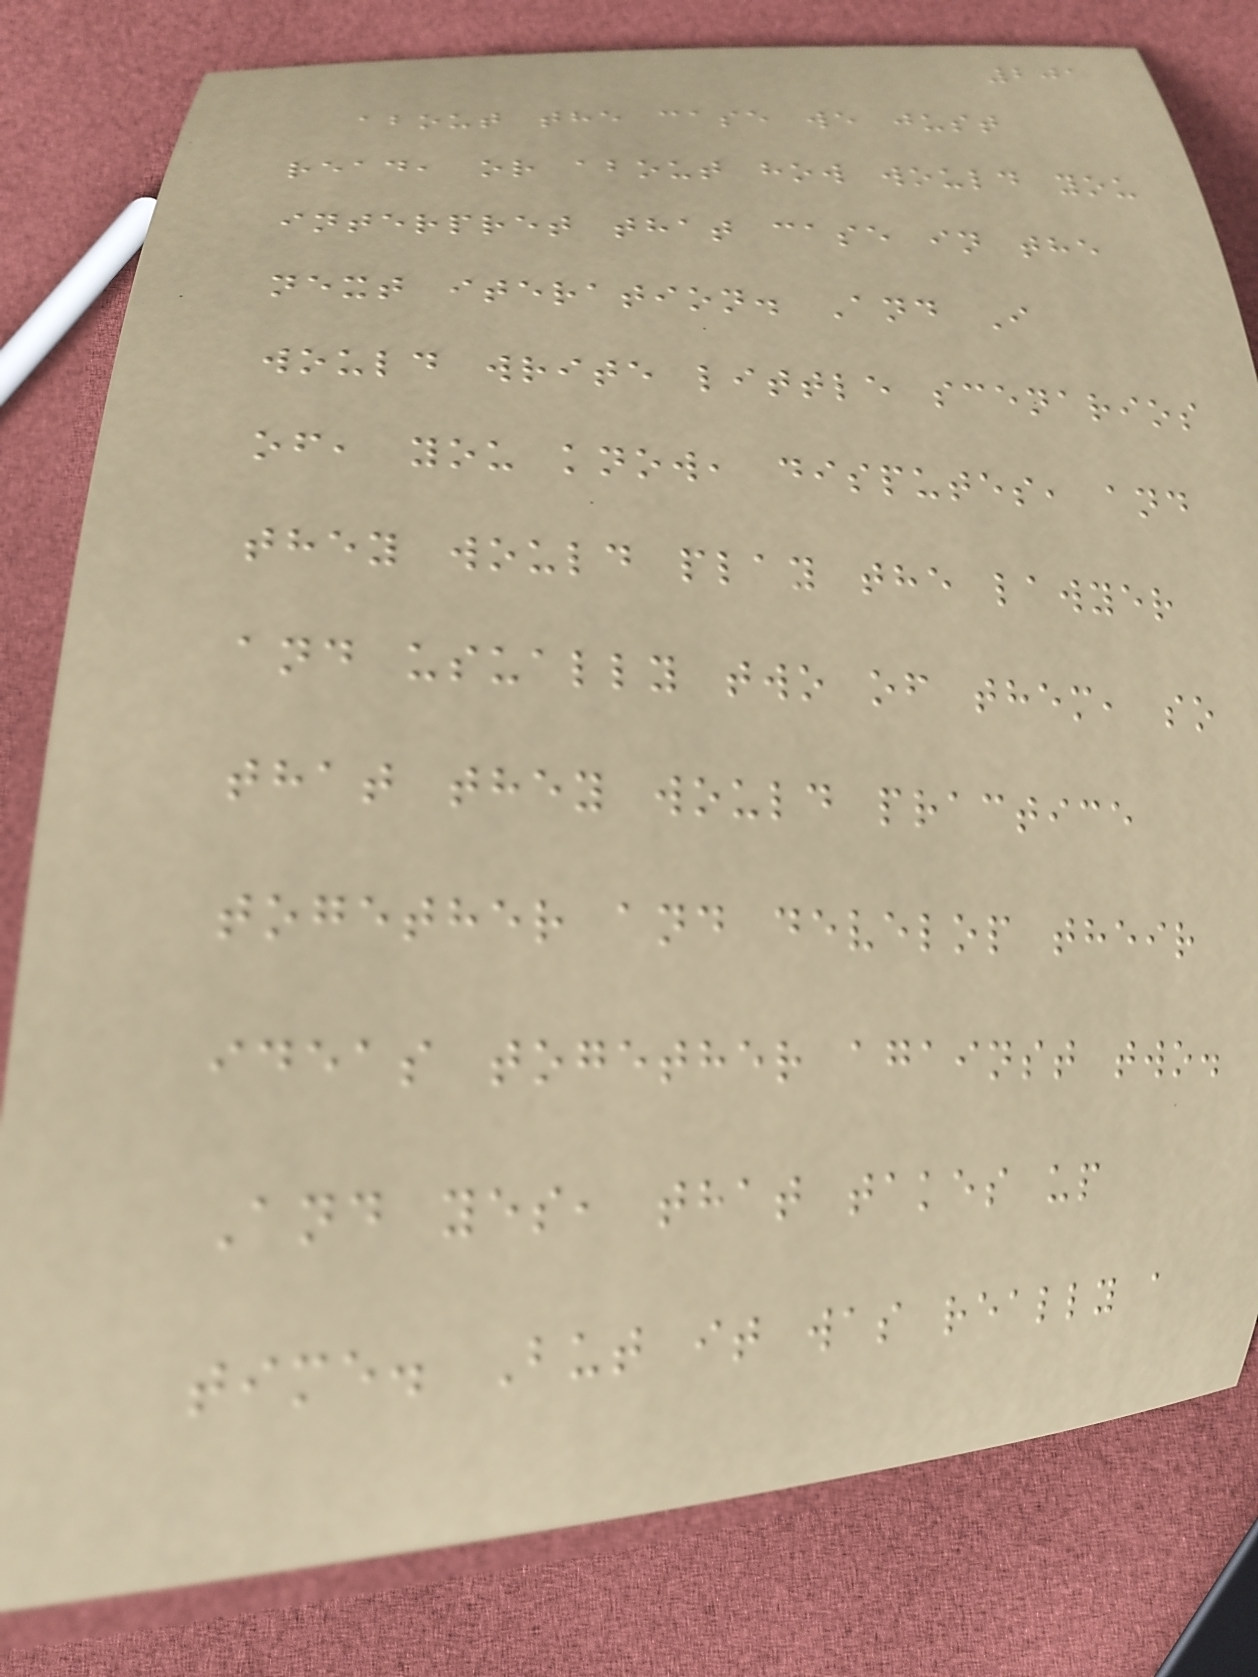201
about the case we just
read, or about how would you
interpret that case in the
next iteration. And I
would write little scenarios
of, you know, disputes, and
they would play the lawyer
and usually two of them, so
that they would practice
together and develop their
ideas together against two.
And yes, that takes up
time. But it was really a
